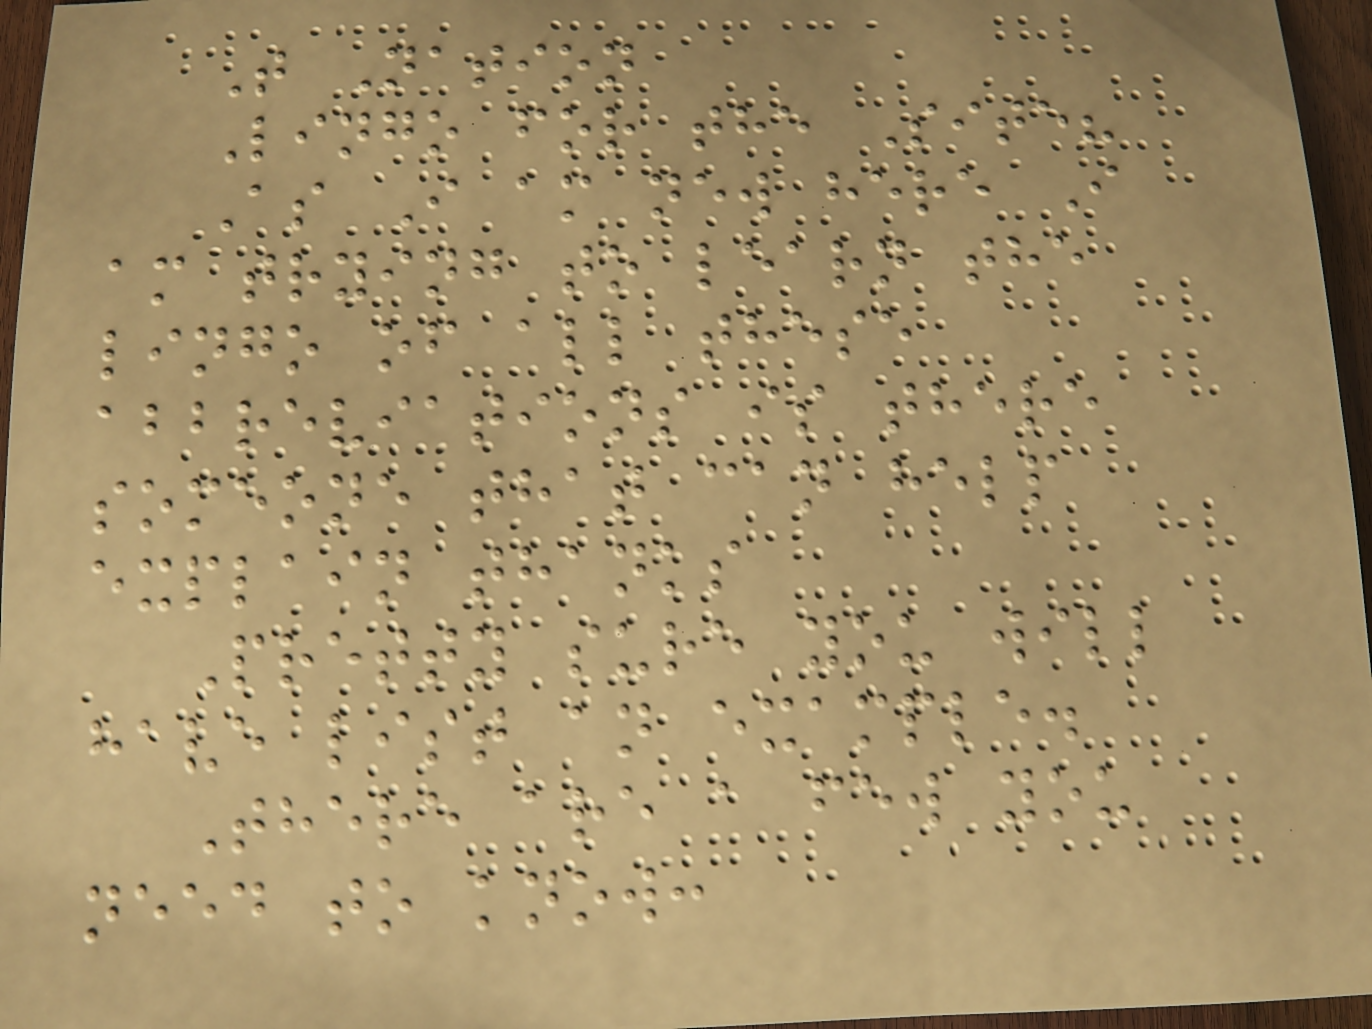T Nation
Lingo for the Site?
As I am new here I
am trying to learn the
lingo of all these
abbreviations is there
someone that can help
explain thanks
Pretty sure you will
have list an example.
There are a few you
need to know:
